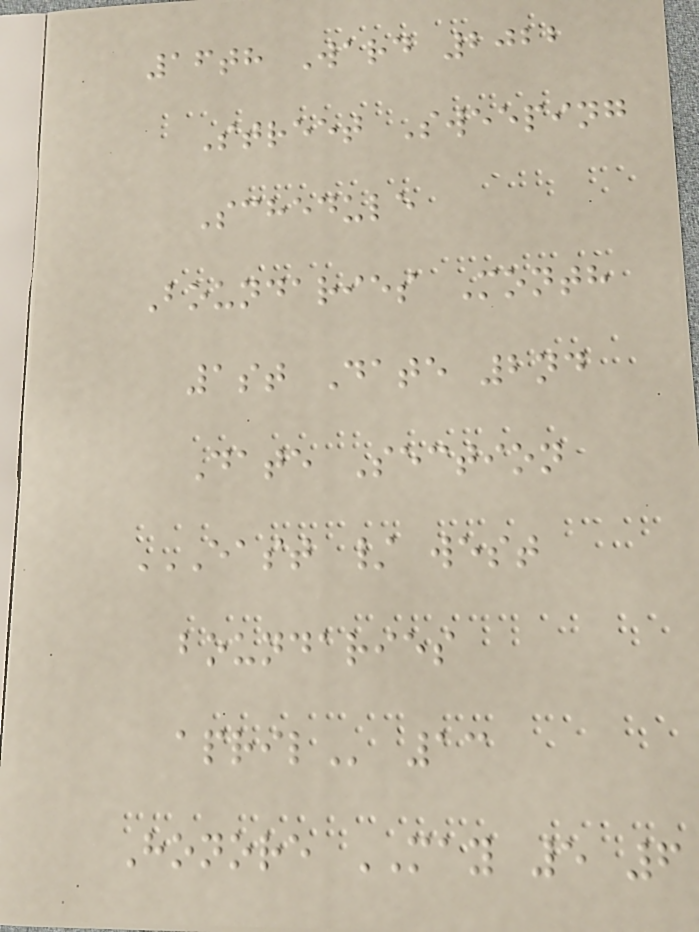16th Ward 2022
Street Sweeping
Schedule
Boundaries Month
1st Date 2nd
Date Section
EAST / WEST
BOUNDARIES
APRIL 13
Honore MAY 5 6
